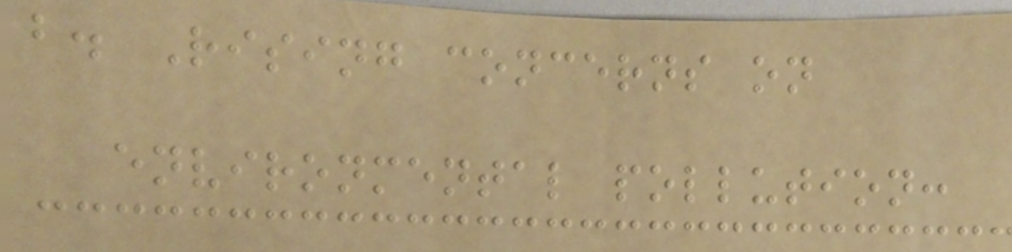b. Rising concerns on
environmental pollution:
